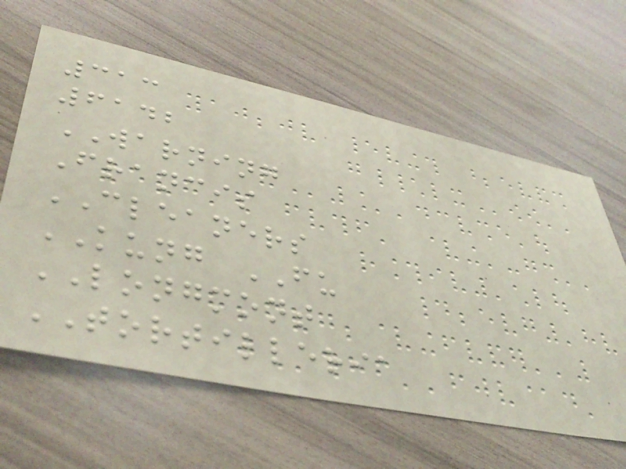313
6142
WARNING
Francis
CLEANERS
KUNG FU
LONGMONT
TORTILLERIA
